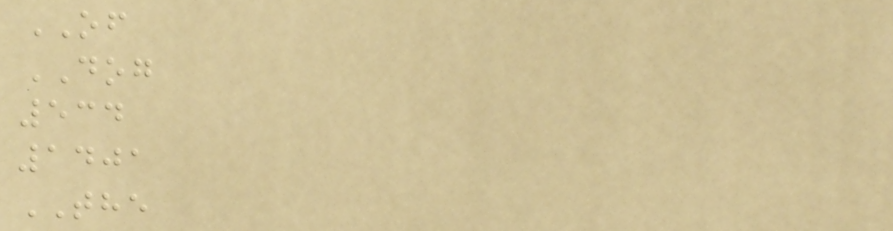OF
DOG
534
1401
THE
